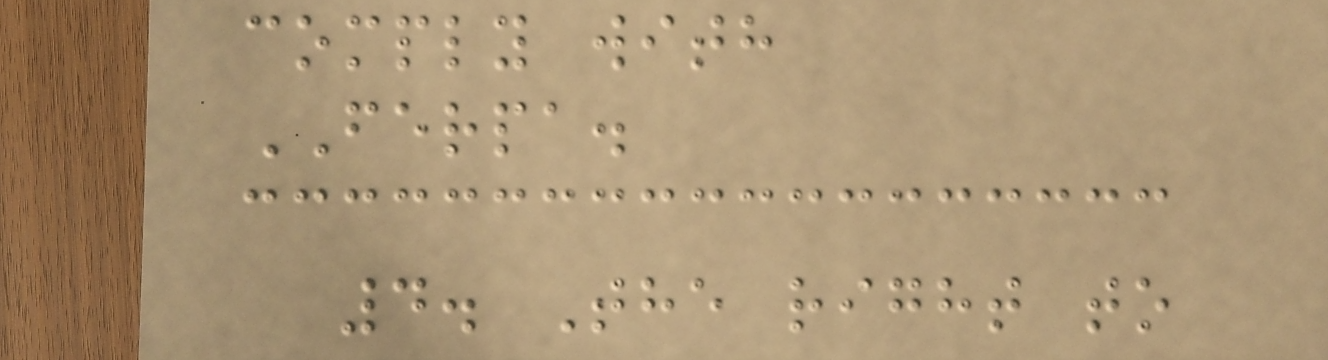comply with
FERPA.
4. The right to
